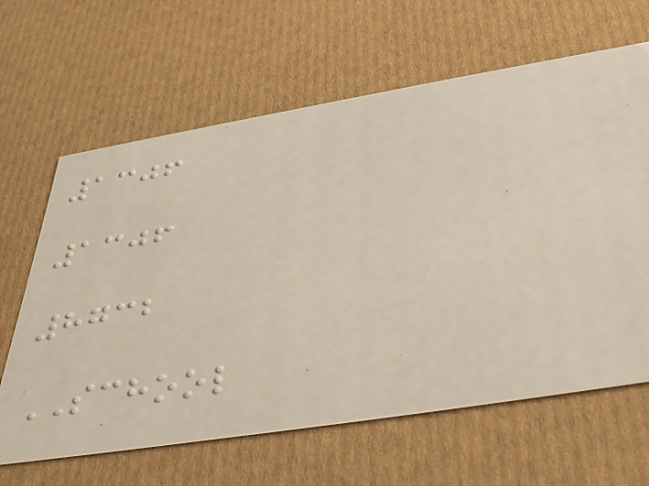1306
1306
8732
SCHOOL
